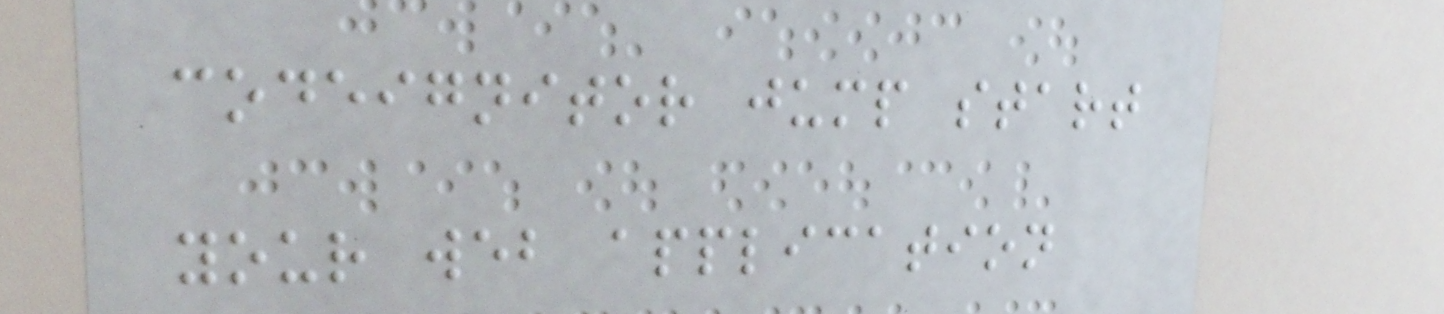codeignitor jump start
your web application
